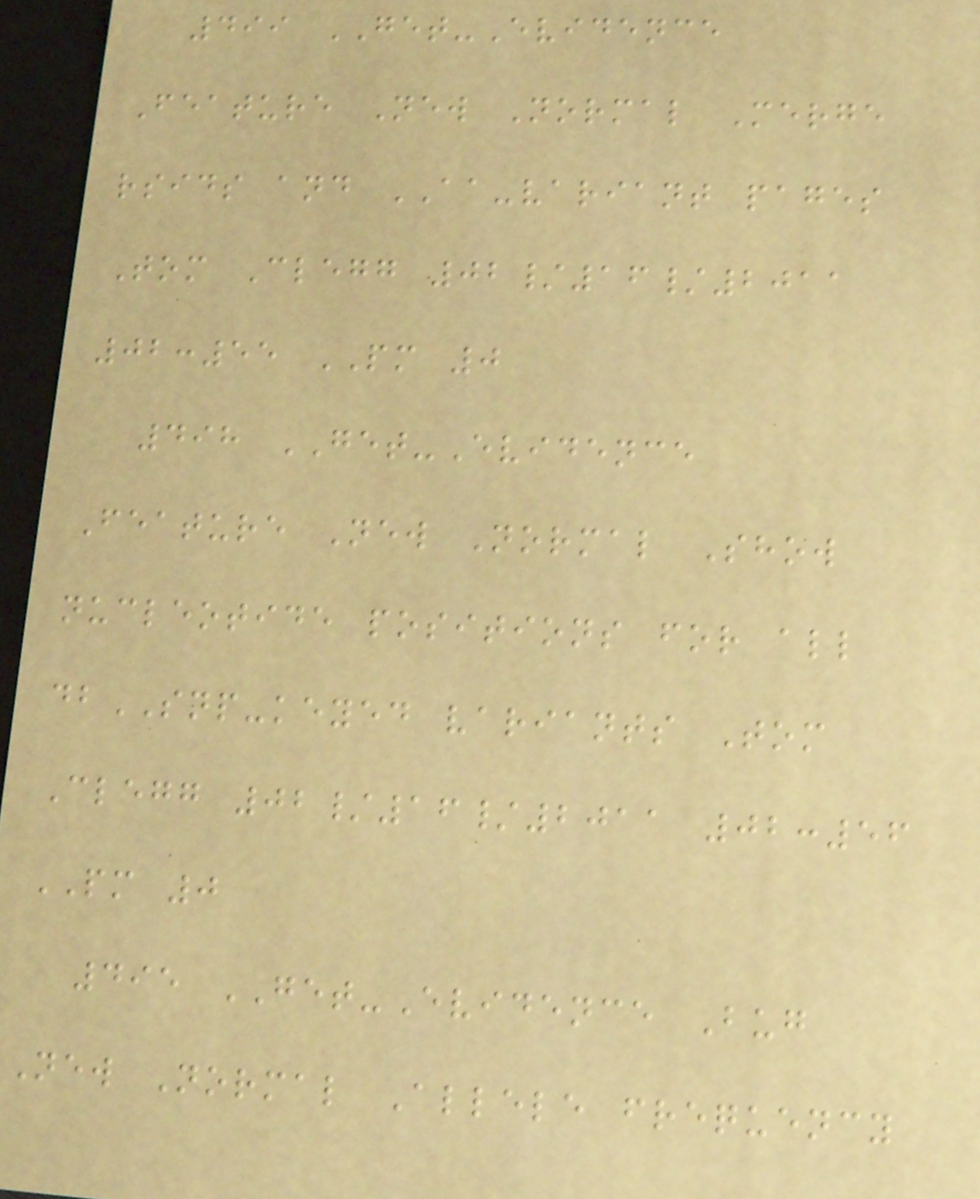499 GET-Evidence
Feature New Normal Merge
rsids and AA-variant pages
Tom Clegg 02/16/2011
02:55 PM 0
498 GET-Evidence
Feature New Normal Show
nucleotide positions for all
dbSNP-keyed variants Tom
Clegg 02/16/2011 02:56
PM 0
495 GET-Evidence Bug
New Normal Allele frequency
